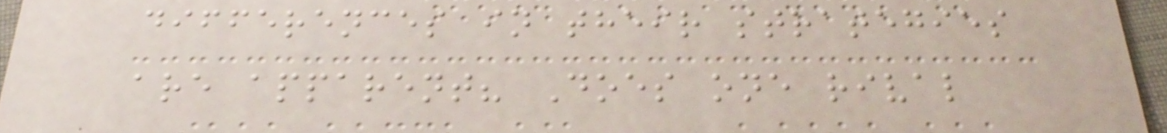differences in their strategies
are apparent? Does one rival
